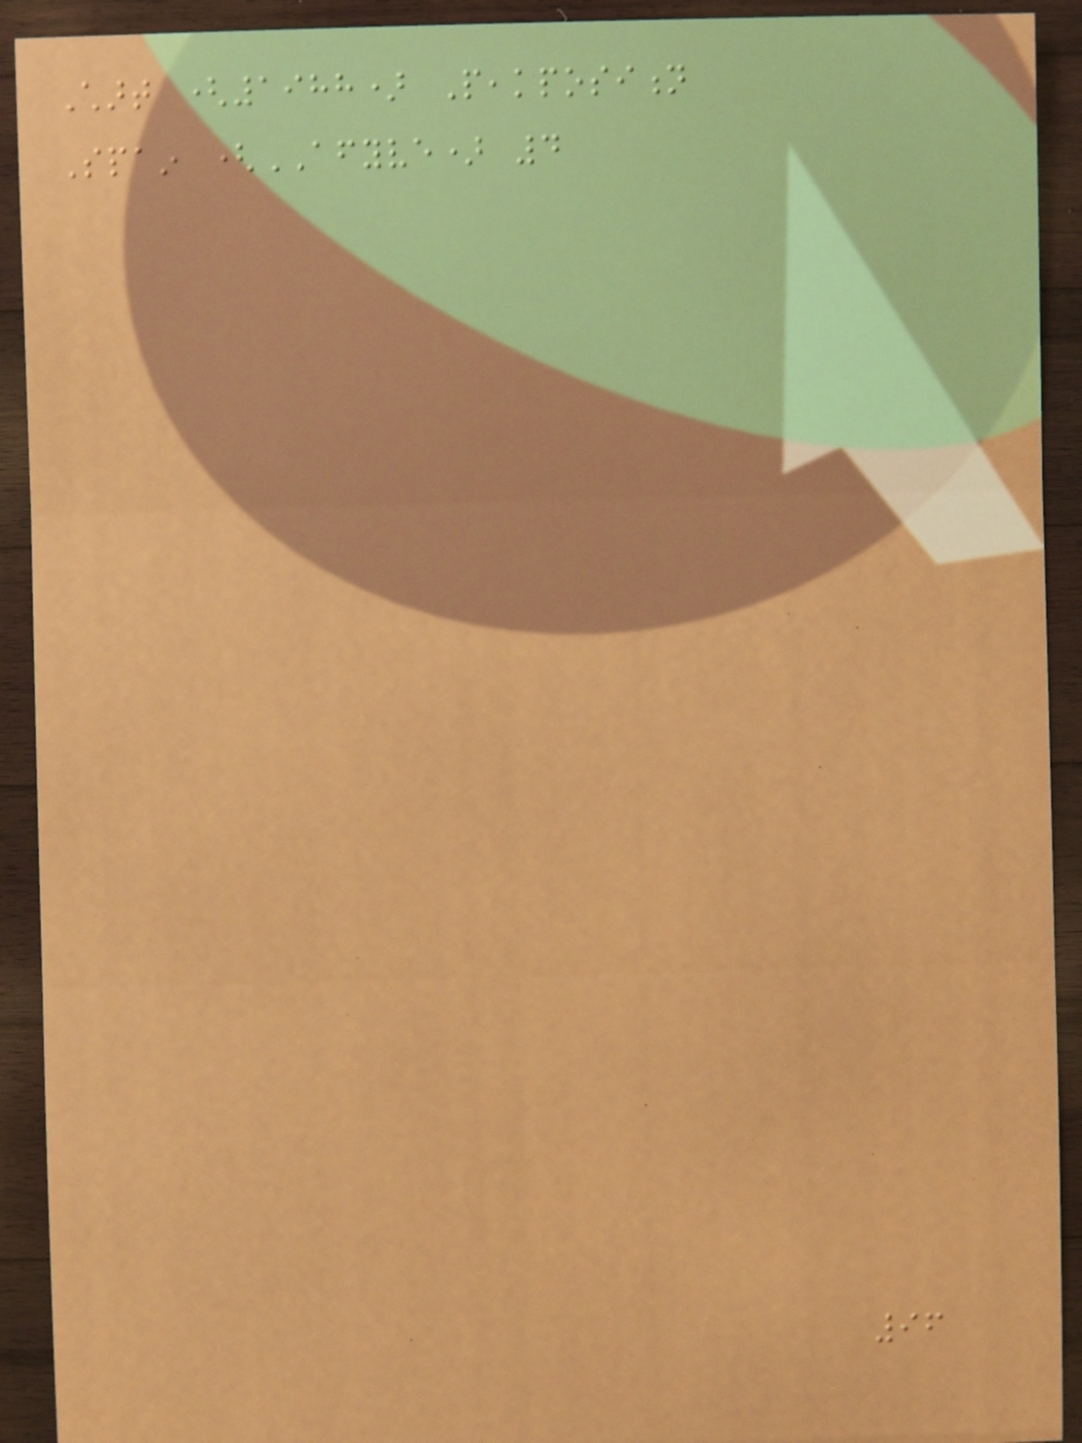Chart (1988) Peakposition
Spain (AFYVE) 4
96
